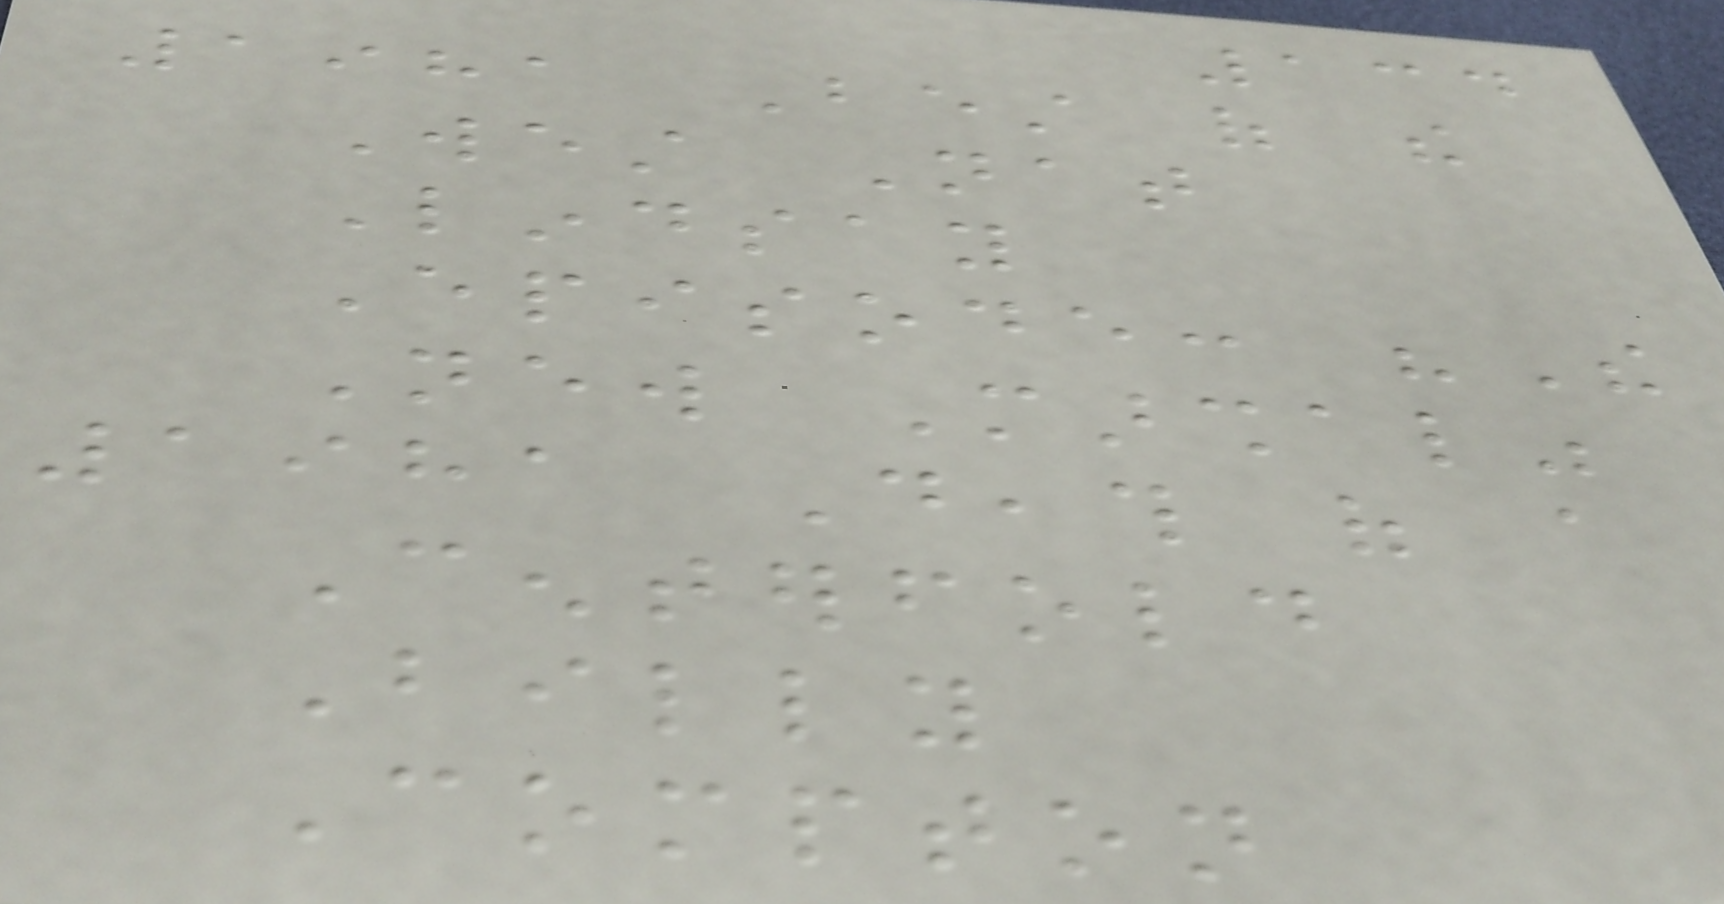134
1981 Best of the
West Nat
Lindsay
Episode: "The
New Marshal"
1981 Death of a
Centerfold
Billy
Compton
